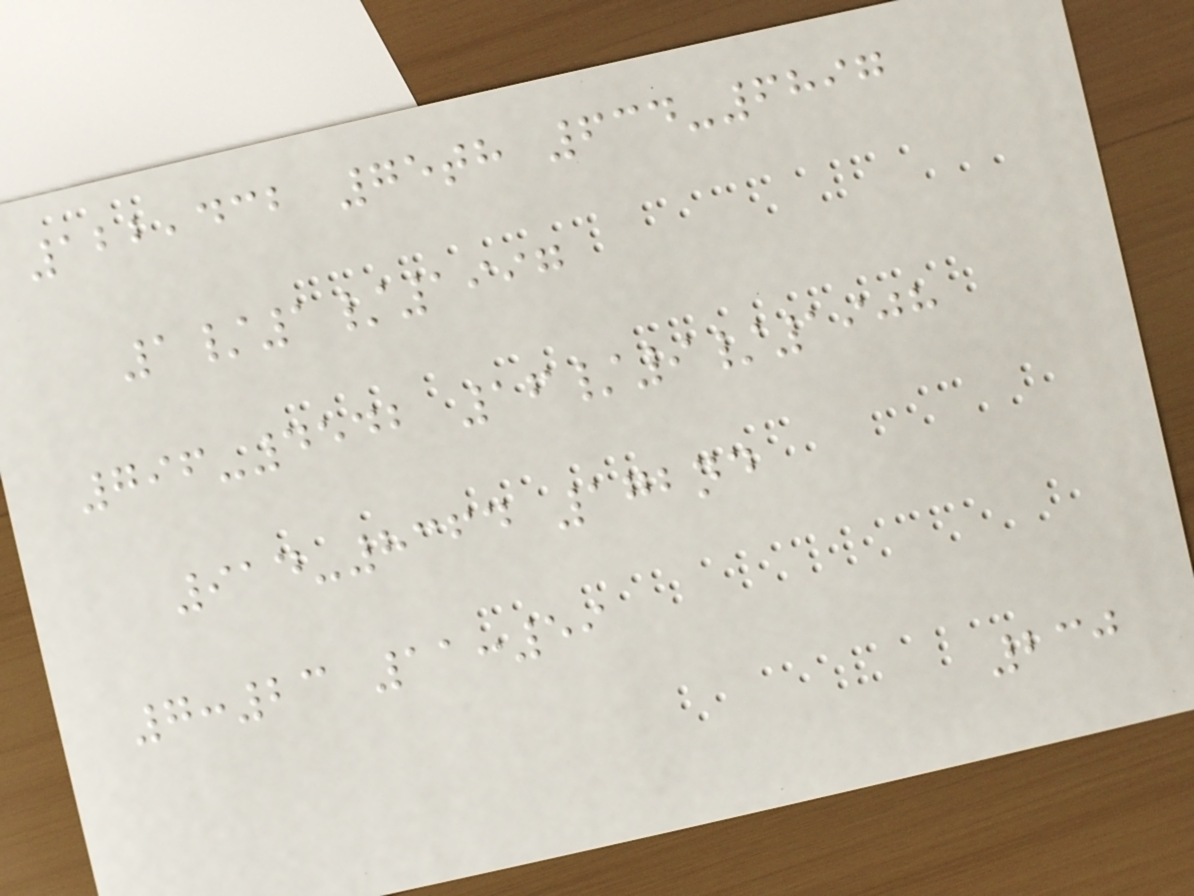122,432 75th 634-6897
1/1/1997
796-4542 16/9/1908
914-8364 172nd
7:23 11:59
230
